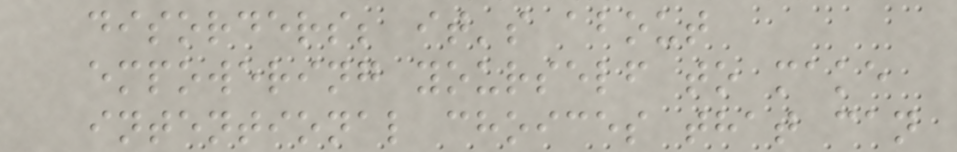disorders; it's about
empowering yourself to make
intentional choices that can
